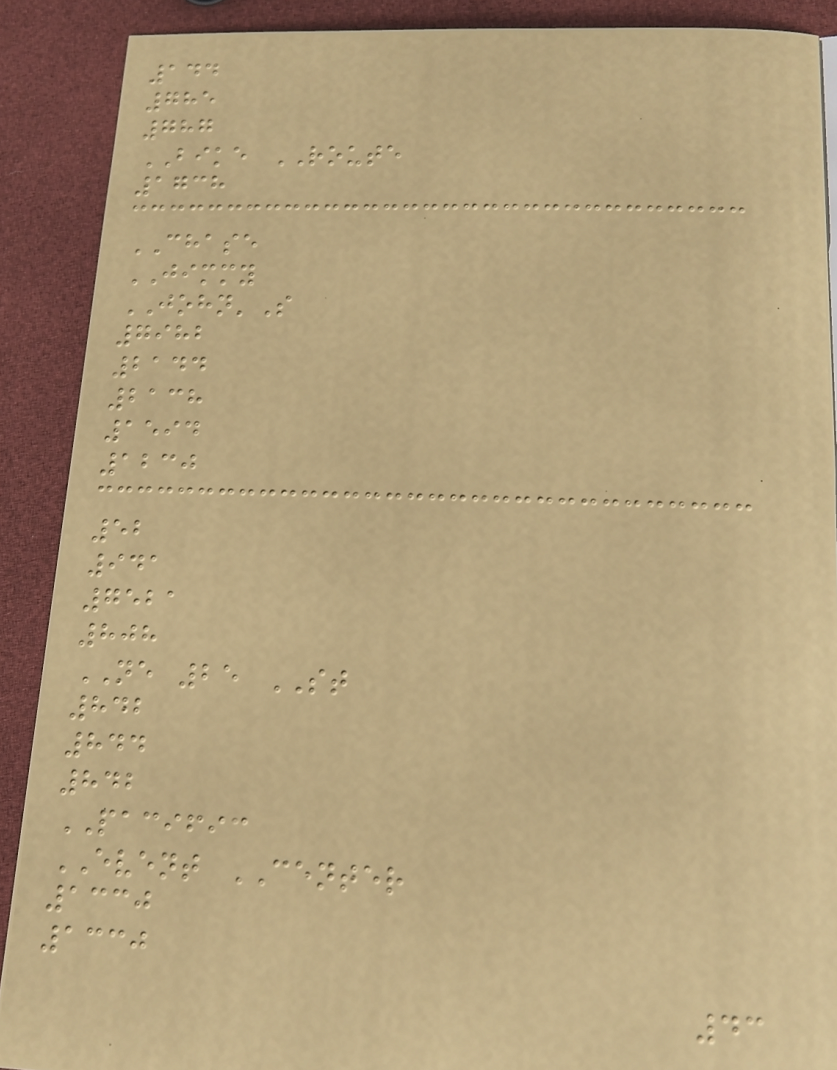144
785
787
BIKE ROUTE
1738
CHASE
JIMMY
JOHN'S
7982
2144
2138
1594
1230
52
941
7521
808
NE 25 ST
842
844
842
PACIFIC
EVENT CENTER
1330
1330
43
